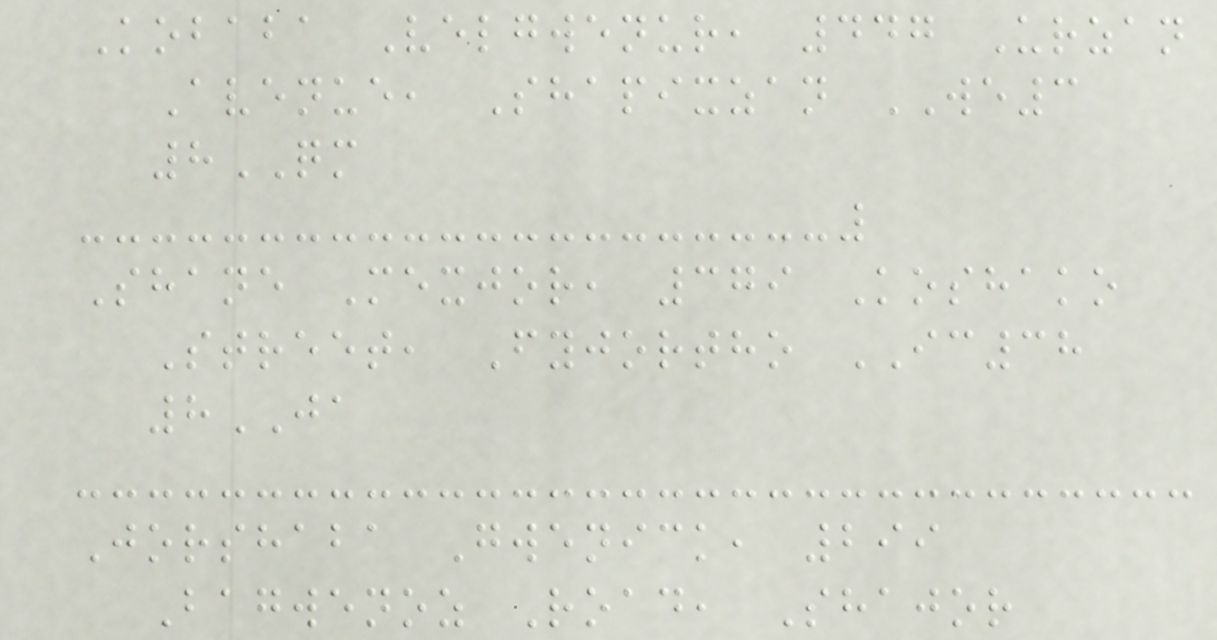Kobaba Velgwenur, 447 Urzan
Avenue, Shapixzan WE3
8QM
Shane Mexjor, 379 Koshako
Street, Fyjortho IC38
8JA
Jorshaba Gwenick, 299
Bagwenoz Road, Shajor
